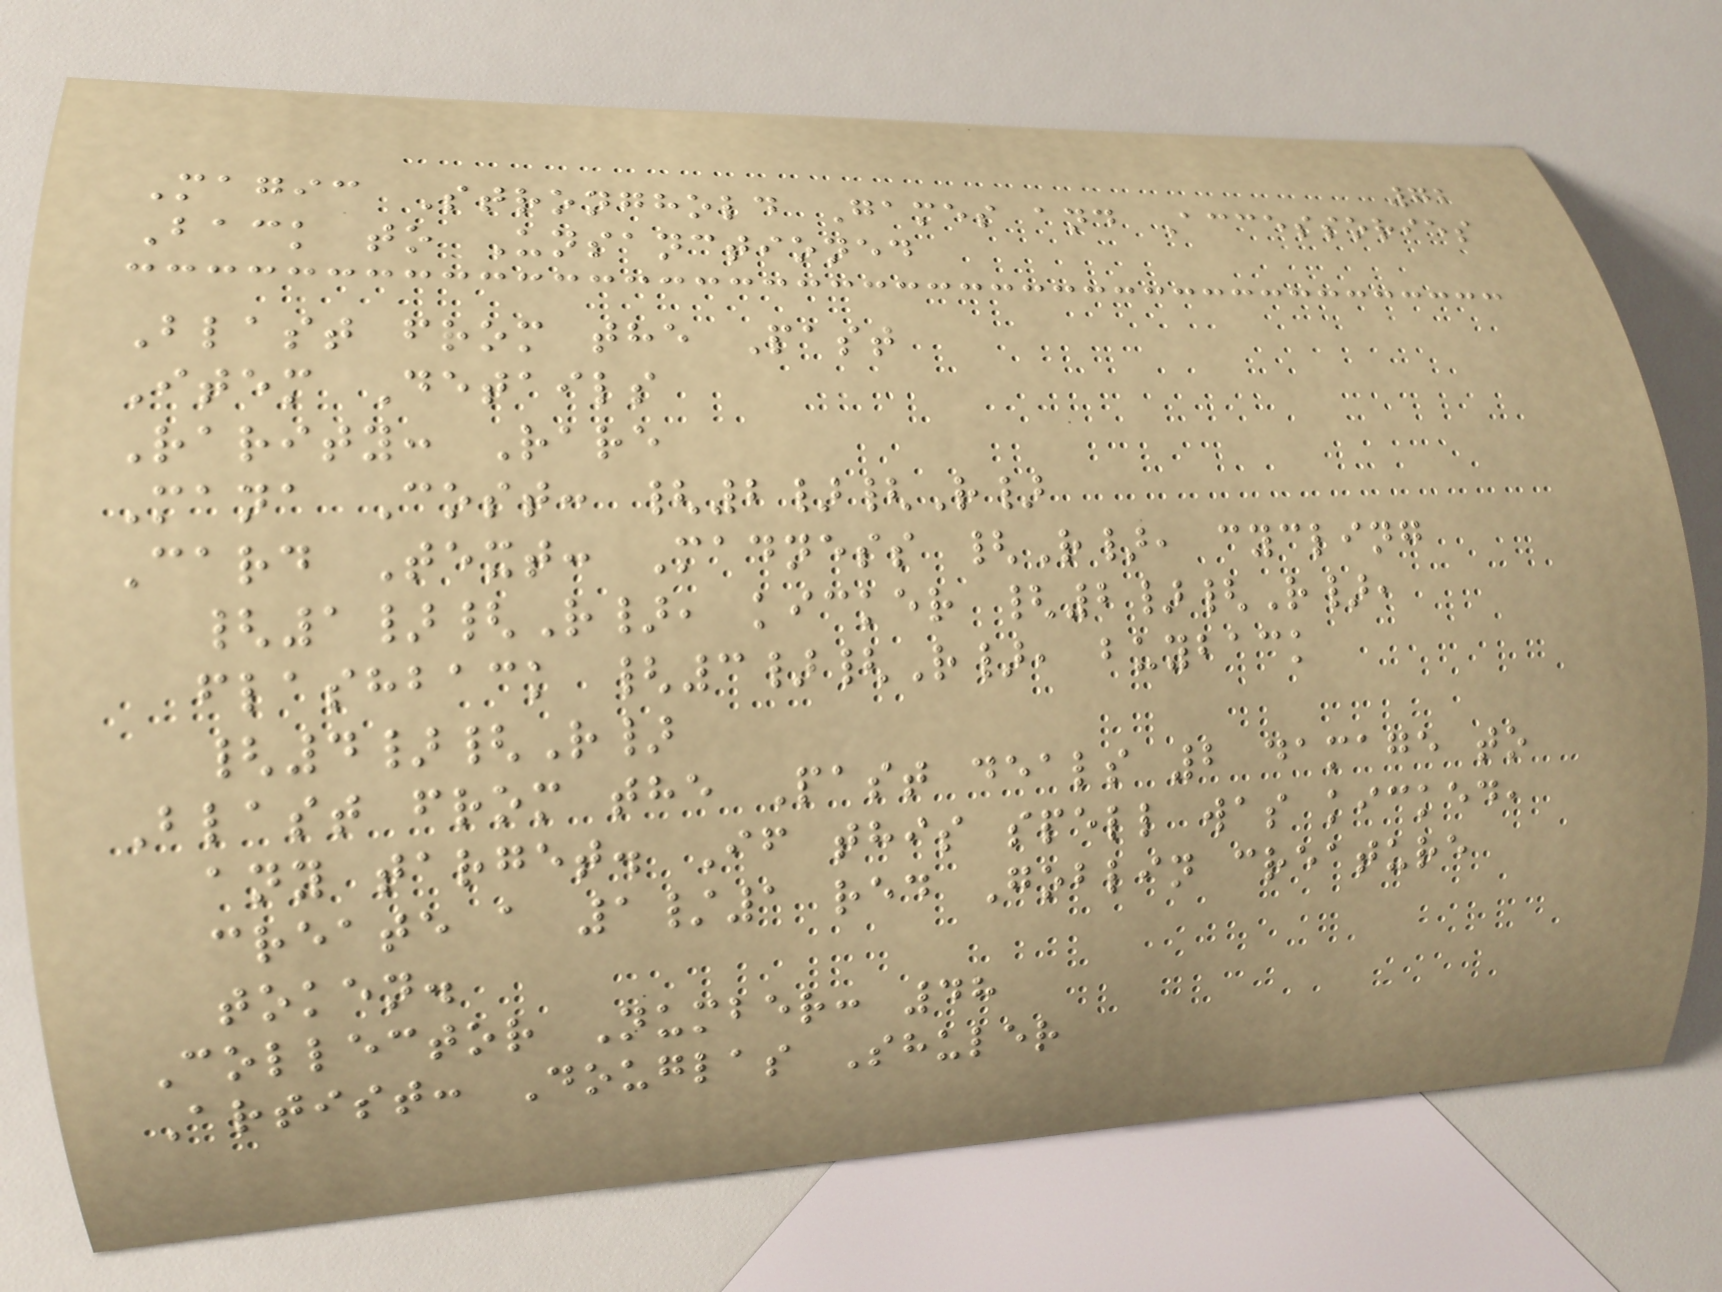72
Magic Stronghold Games and Accessories
Back to Unsanctioned
Blast from the Past
Item Details
Rarity: Rare
Mana Cost: {2}{R}
Card Text: Madness {R}, cycling
{1}{R}, kicker {2}{R},
flashback {3}{R}, buyback
{4}{R}
Blast from the Past deals 2 damage to
any target. If this spell was kicked,
create a 1/1 red Goblin creature
token.
Collector Number: 48
Artist: Douglas Shuler
